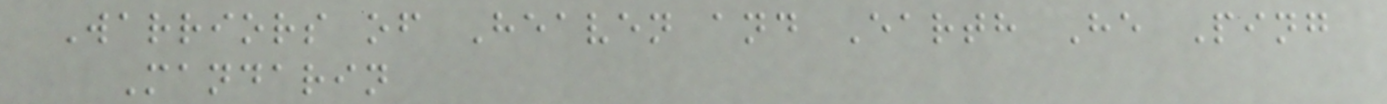Warriors of Heaven and Earth He Ping
Mandarin
